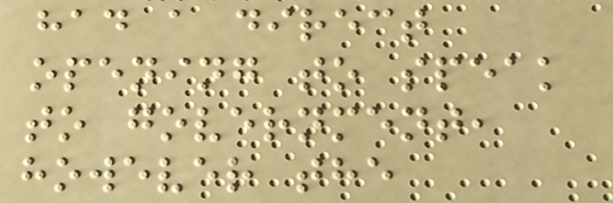had a direct
opening to speak
to government,
however the
